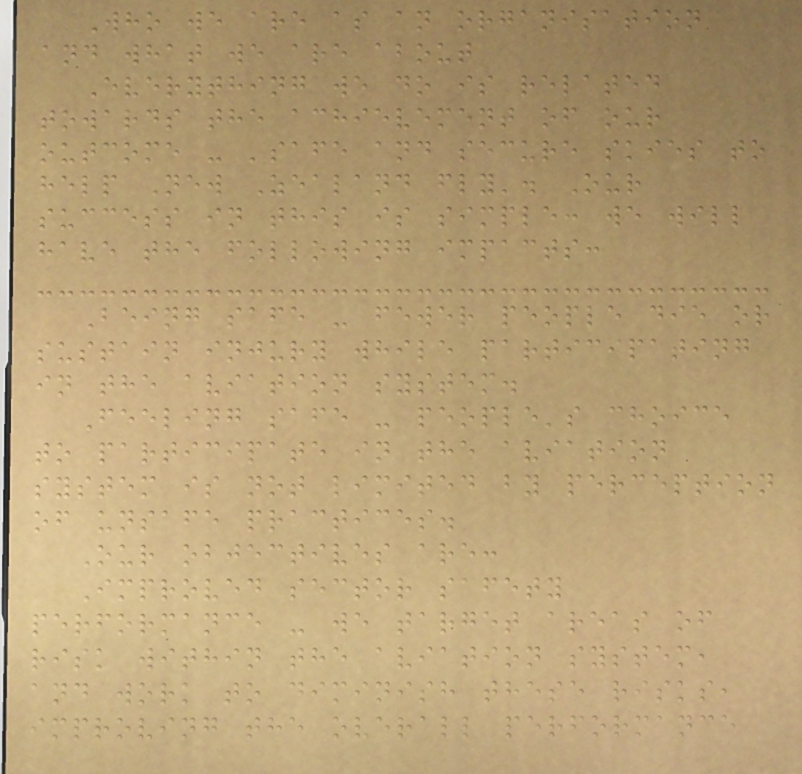Who we are as an organisation
and what we are about
Everything we do is related
towards the achievement of our
outcome - 'safe and secure skies to
help New Zealand fly'. Our
success in this is simple: we will
have the following impacts:
Being safe - fewer people die or
sustain injury while participating
in the aviation system.
Feeling safe - people's choice
to participate in the aviation
system is not limited by perception
of unsafe practices.
Our objectives are:
Improved sector safety
performance - we target areas of
risk within the aviation system,
and work to diminish these risks,
improving the overall performance
